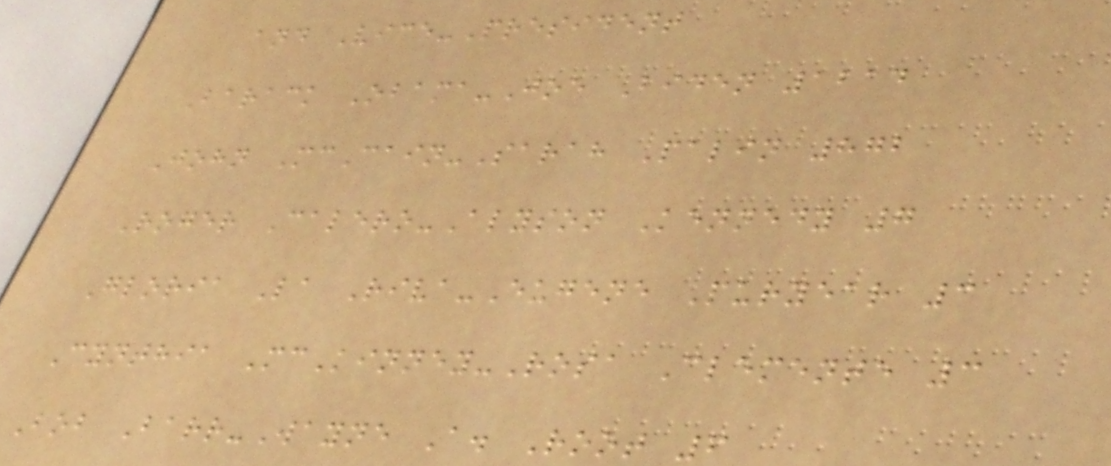and Vice-President
Barack Obama-Joe Biden 1214
John McCain-Sarah Palin 872
Roger Calero-Alyson Kennedy 7
Gloria La Riva-Eugene Puryear 3
Cynthia McKinney-Rosa Clemente 3
Bob Barr-Wayne A. Root 6
